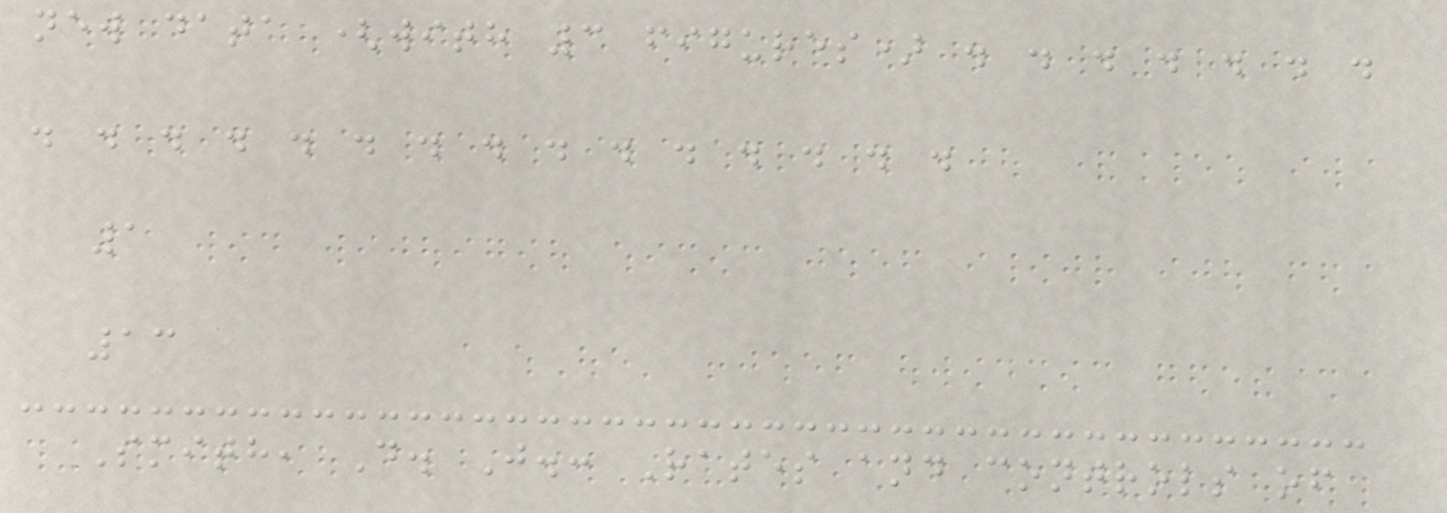new data (with 3 figures) . . . . . . .
. . . . . . . . . . . . . . .
1
13
Smith, D. J.: Rates and controls of
